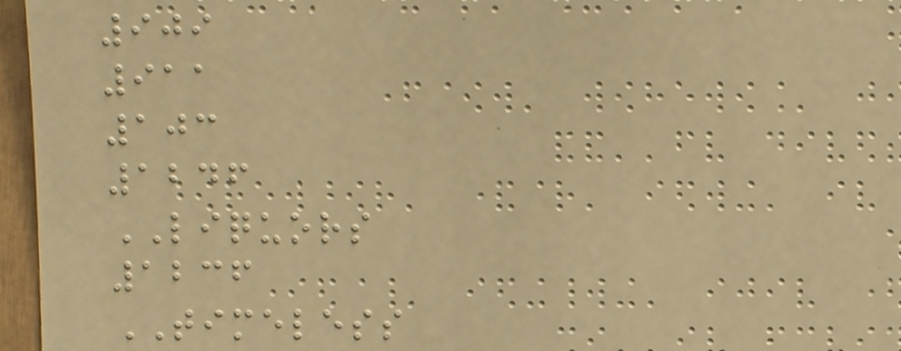909
911
103
1246
LIQUORS
1236
TIMELESS
